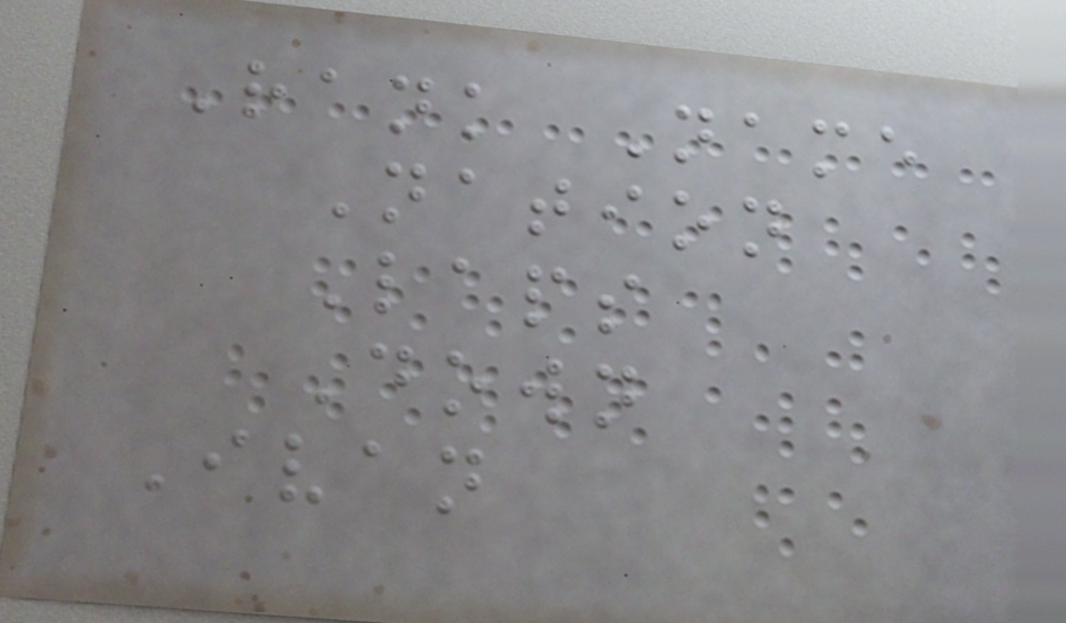Rank Name
Nation
Laps
Down
Ivan
